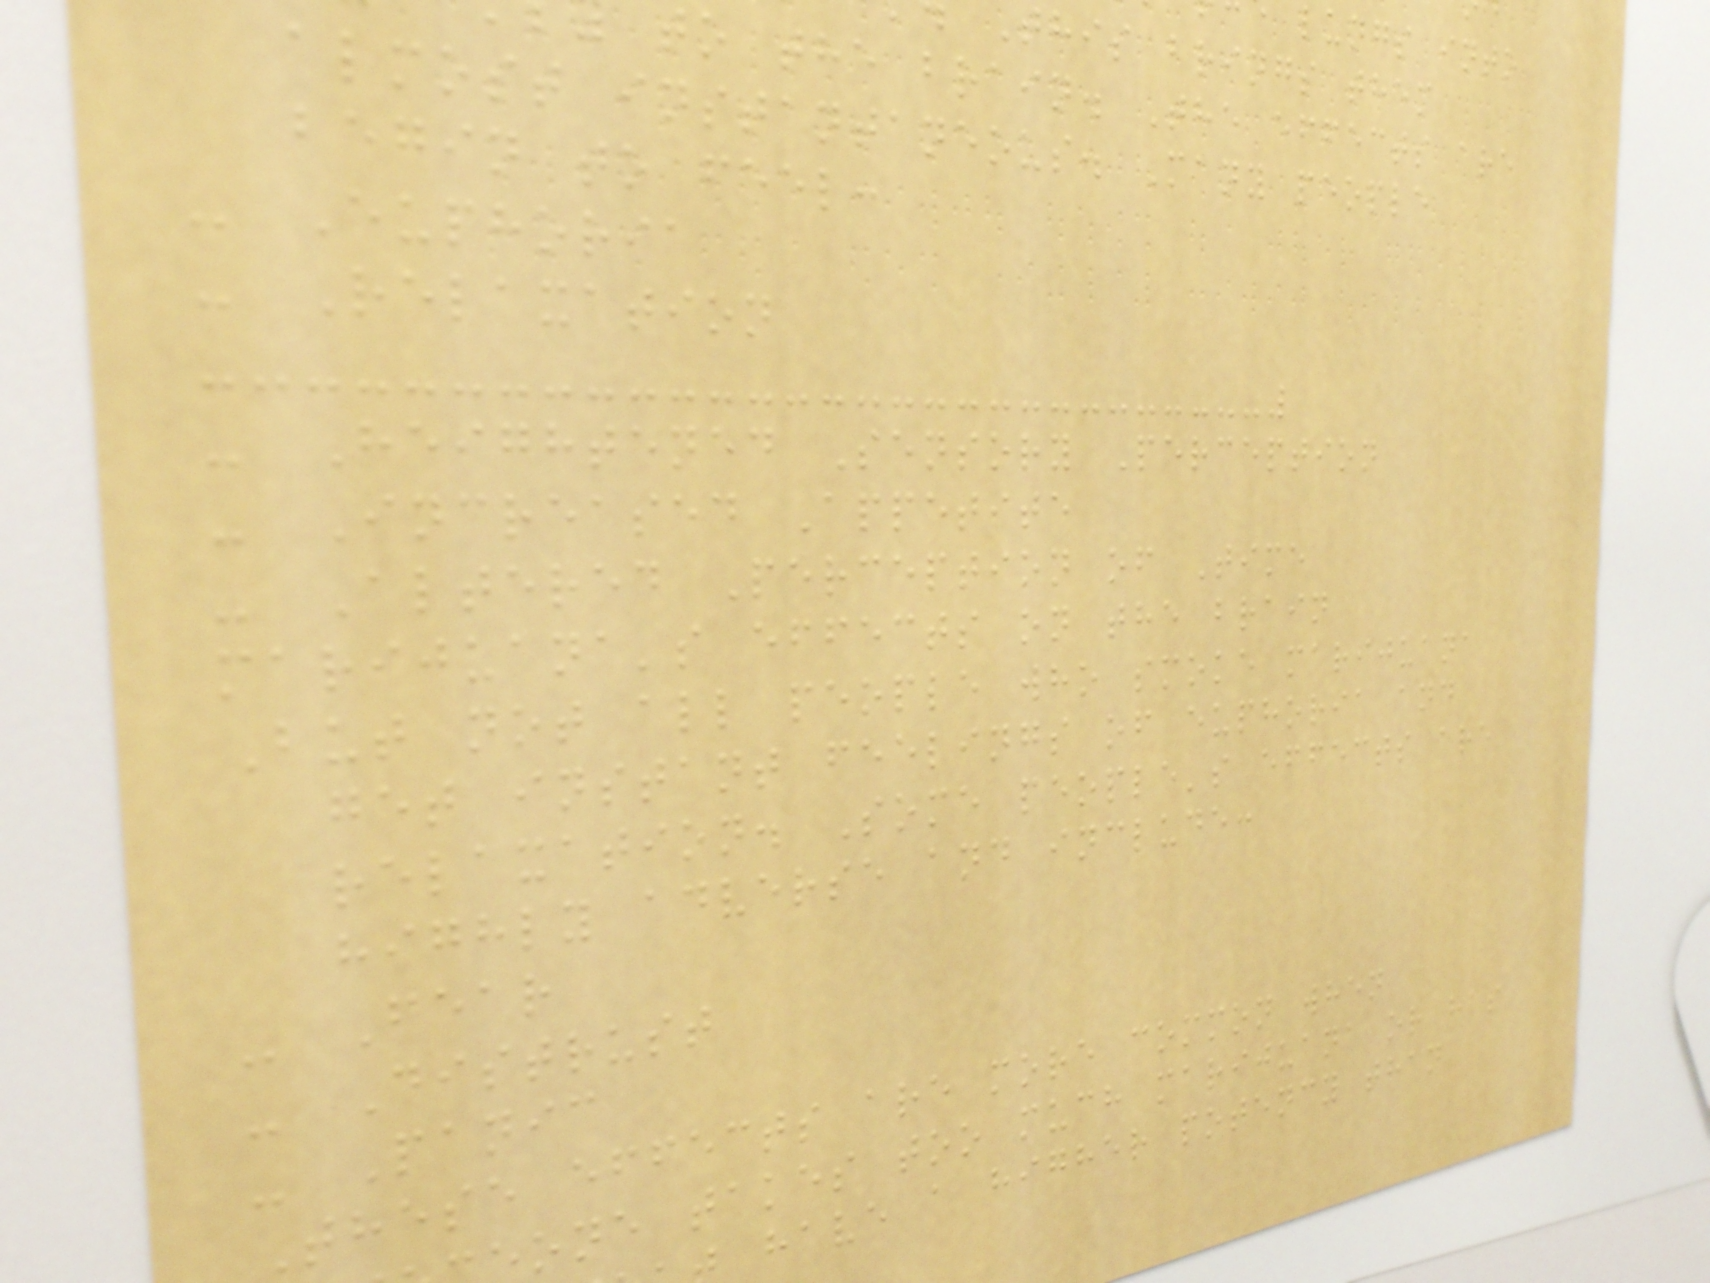lungs into
this brings them
to the brain. The effects are
almost instantaneous. Many people
begin to feel:
- Euphoria
- Relaxation
- Heightened Sensory Perception
- Increased Appetite
- Altered Perception of Time
marijuana's effects on the brain
But not all people who smoke marijuana
get instant feelings of euphoria and
relaxation. Some people's effects are
highly adverse and include:
- Fear
- Distrust
- Panic
These effects are more common when
one takes too much marijuana or has
have a higher potency than
